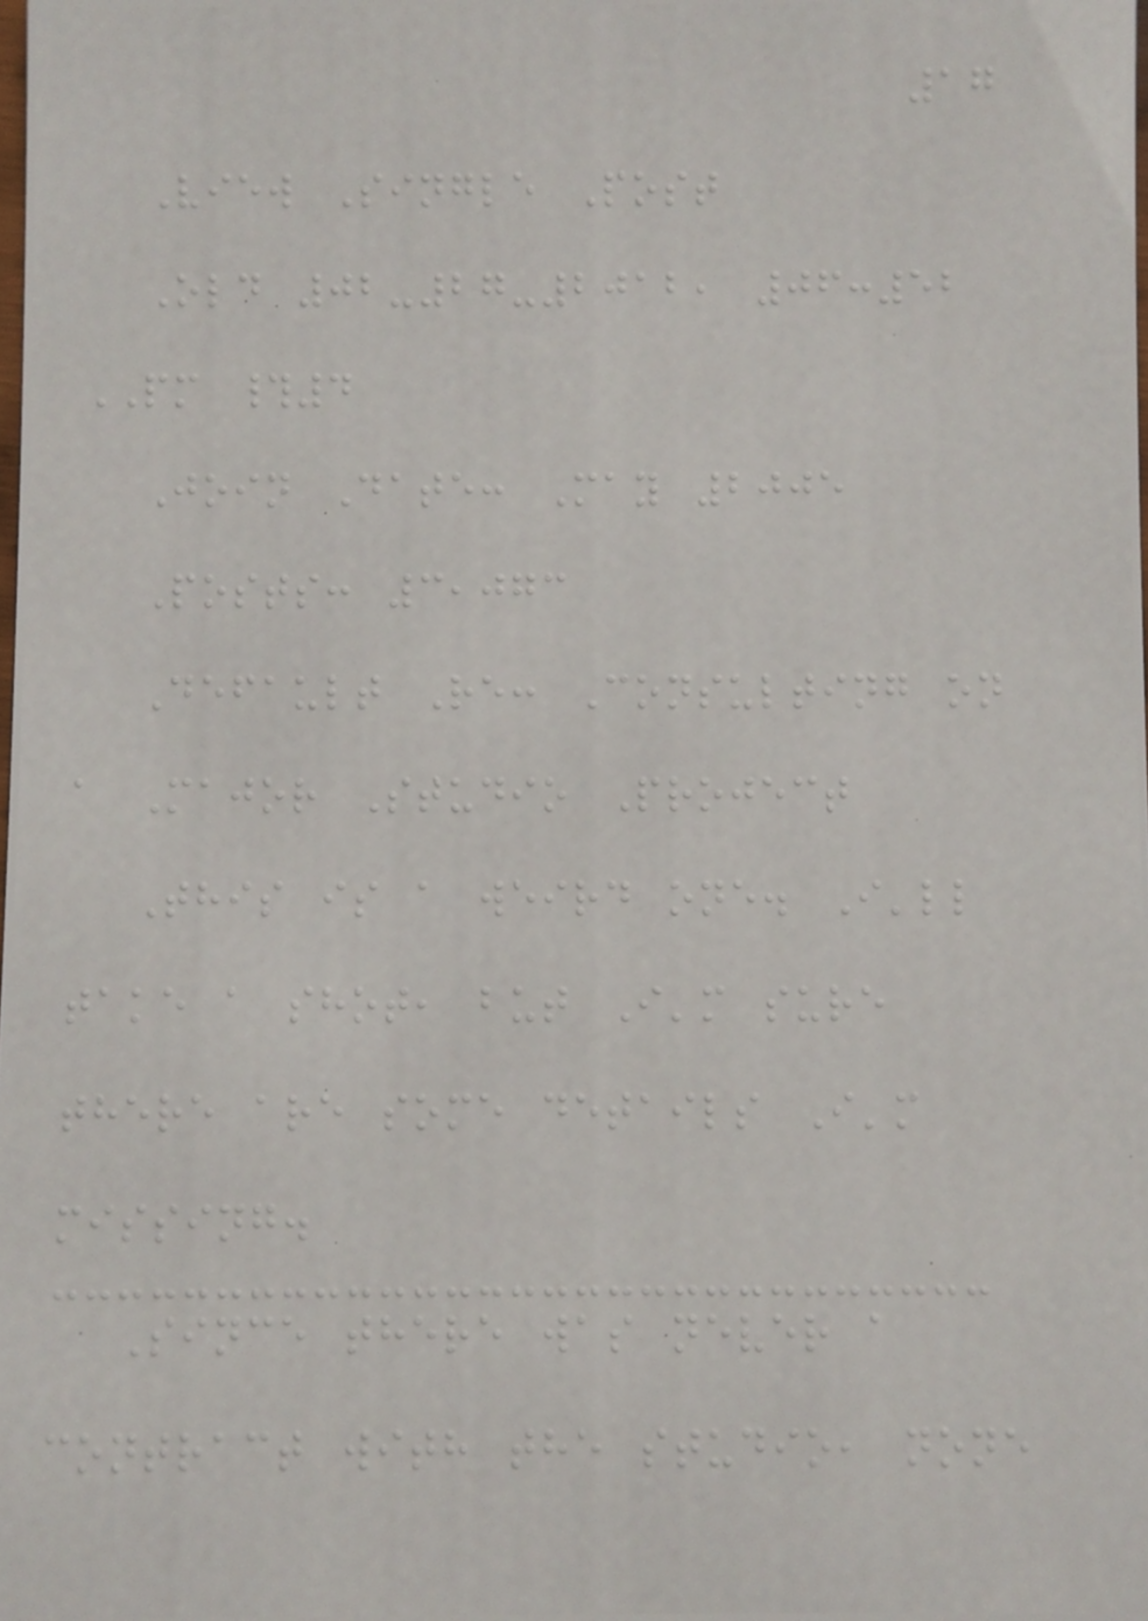17
View Single Post
Old 02-27-2012, 06:52
PM #4
Join Date: May 2005
Posts: 3,073
Default Re: Consulting on
a Major Studio Project
This is a weird one. I'll
take a shot, but I'm sure
there are some details I'm
missing.
Since there was never a
contract with the studio, none
